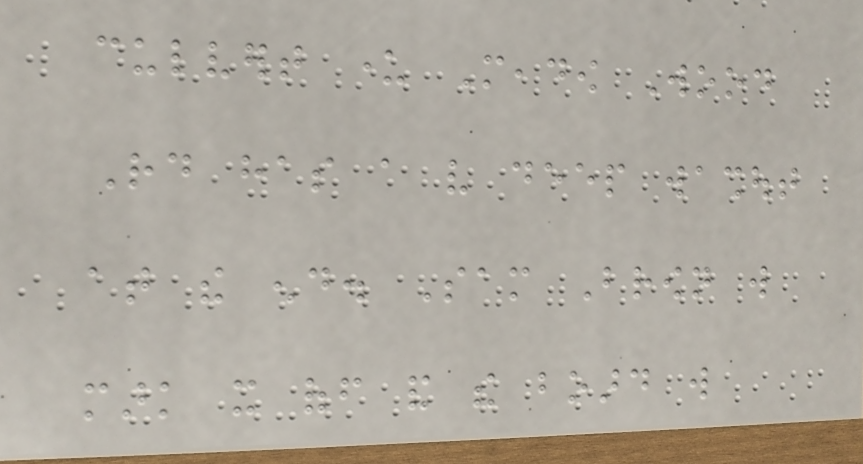culvert under Meadow Wood
Rd has a very deep washout
at the end. Sam Brown will
mark it off and the board will
